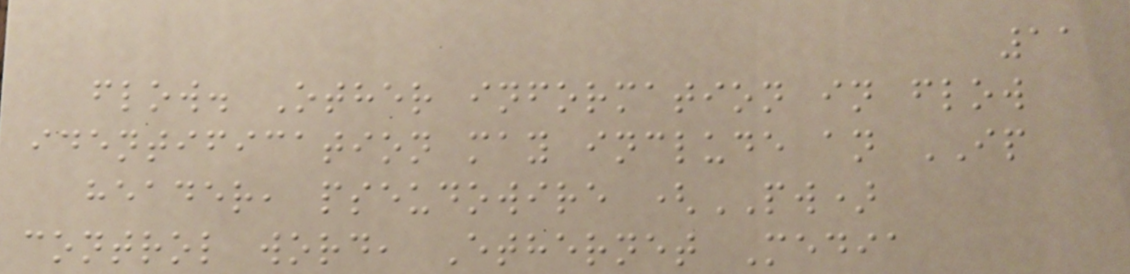11
flow. Other information in flow
identification may include an IP
header, pseudowire (PW)
control word, Ethernet Media
